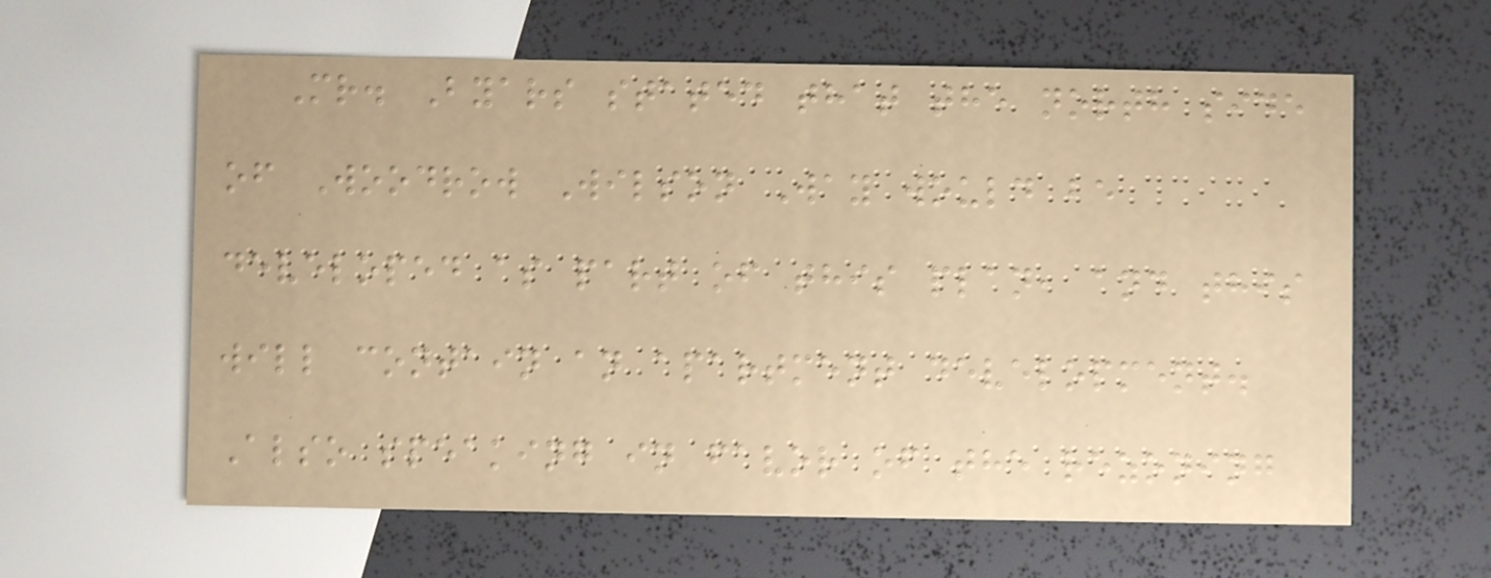Mr. Byars stated that the north side
of Woodrow Wilson Way would be
developed as part of this plan, and this
will contain an apartment development.
Also speaking in favor of the rezoning
